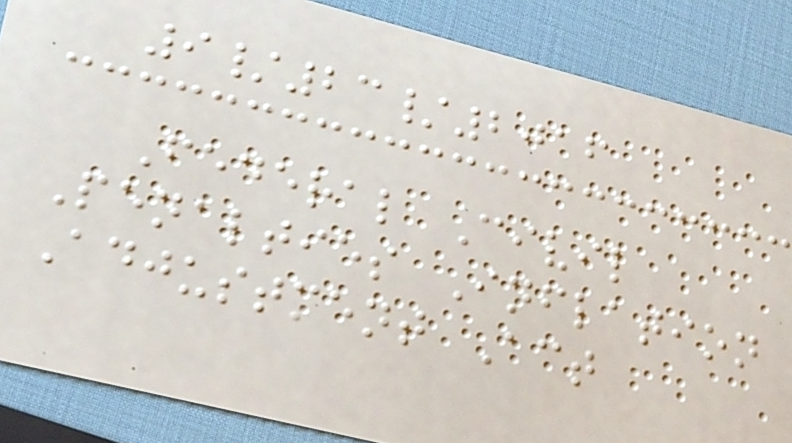9/23/2016
Federal Civil
Penalties Inflation
Adjustment Act
